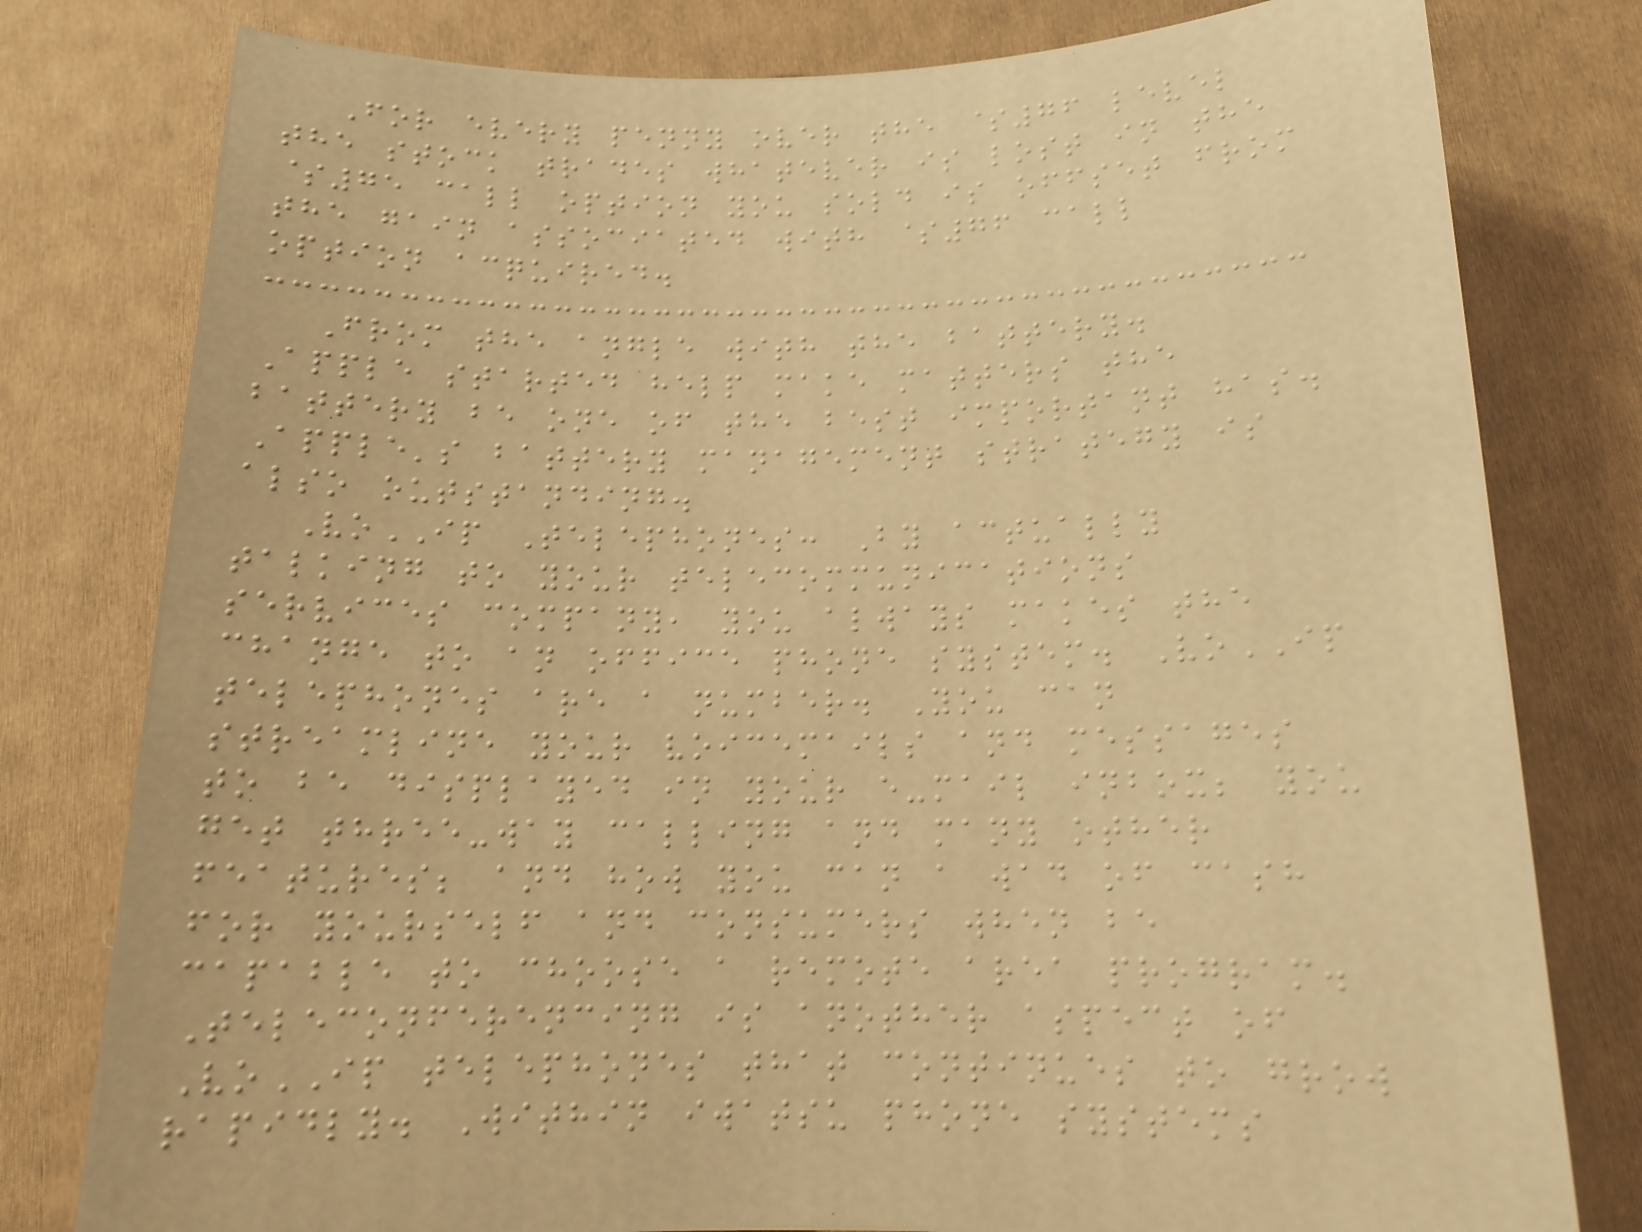For every penny over the $76 level
the stock trades whatever is lost in the
$75 call option you sold is offset from
the gain associated with $76 call
option acquired.
From the angle with the battery.
Apple started help make matters the
battery be one of the best important has.
Apple's battery management strategy is
also outstanding.
VoIP Telephones: By actually
talking to your telecommunications
services company, you always makes the
change to an office phone system. VoIP
telephones are a number. You can
streamline your voicemails and messages
to be displayed in your e-mail inbox; you
get three-way calling and many other
features; and how you can a wad of cash
for yourself and consumers when be
capable to choose a remote area program.
Teleconferencing is another aspect of
VoIP telephones that continues to grow
rapidly. Within iwatsu phone systems
